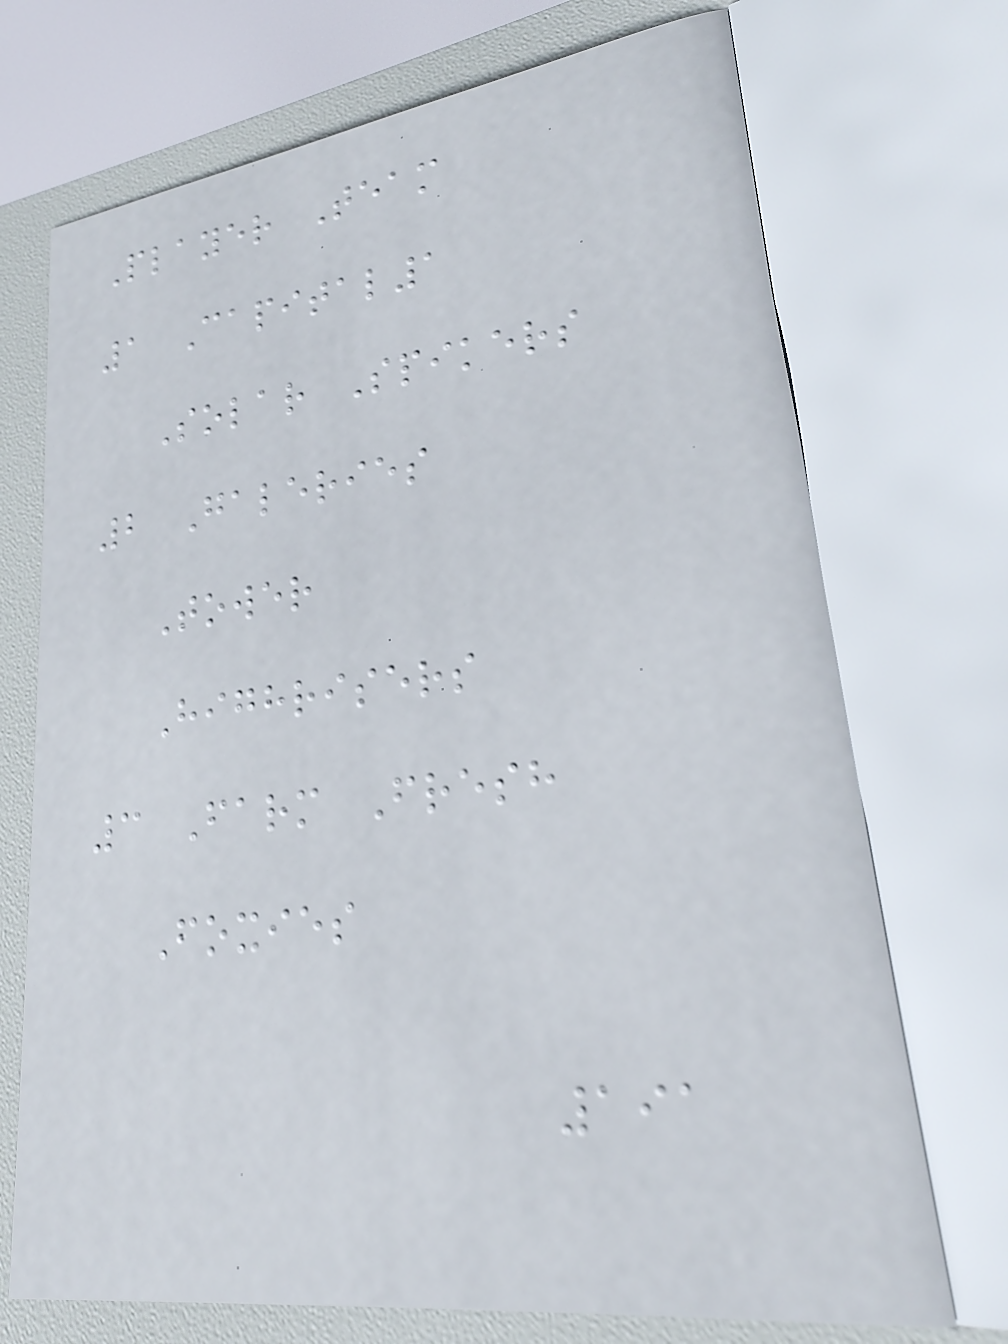Player Team
1 Capital1
Solar Spikers
2 Galeries
Tower
Highrisers
3 Farm Fresh
Foxies
191
